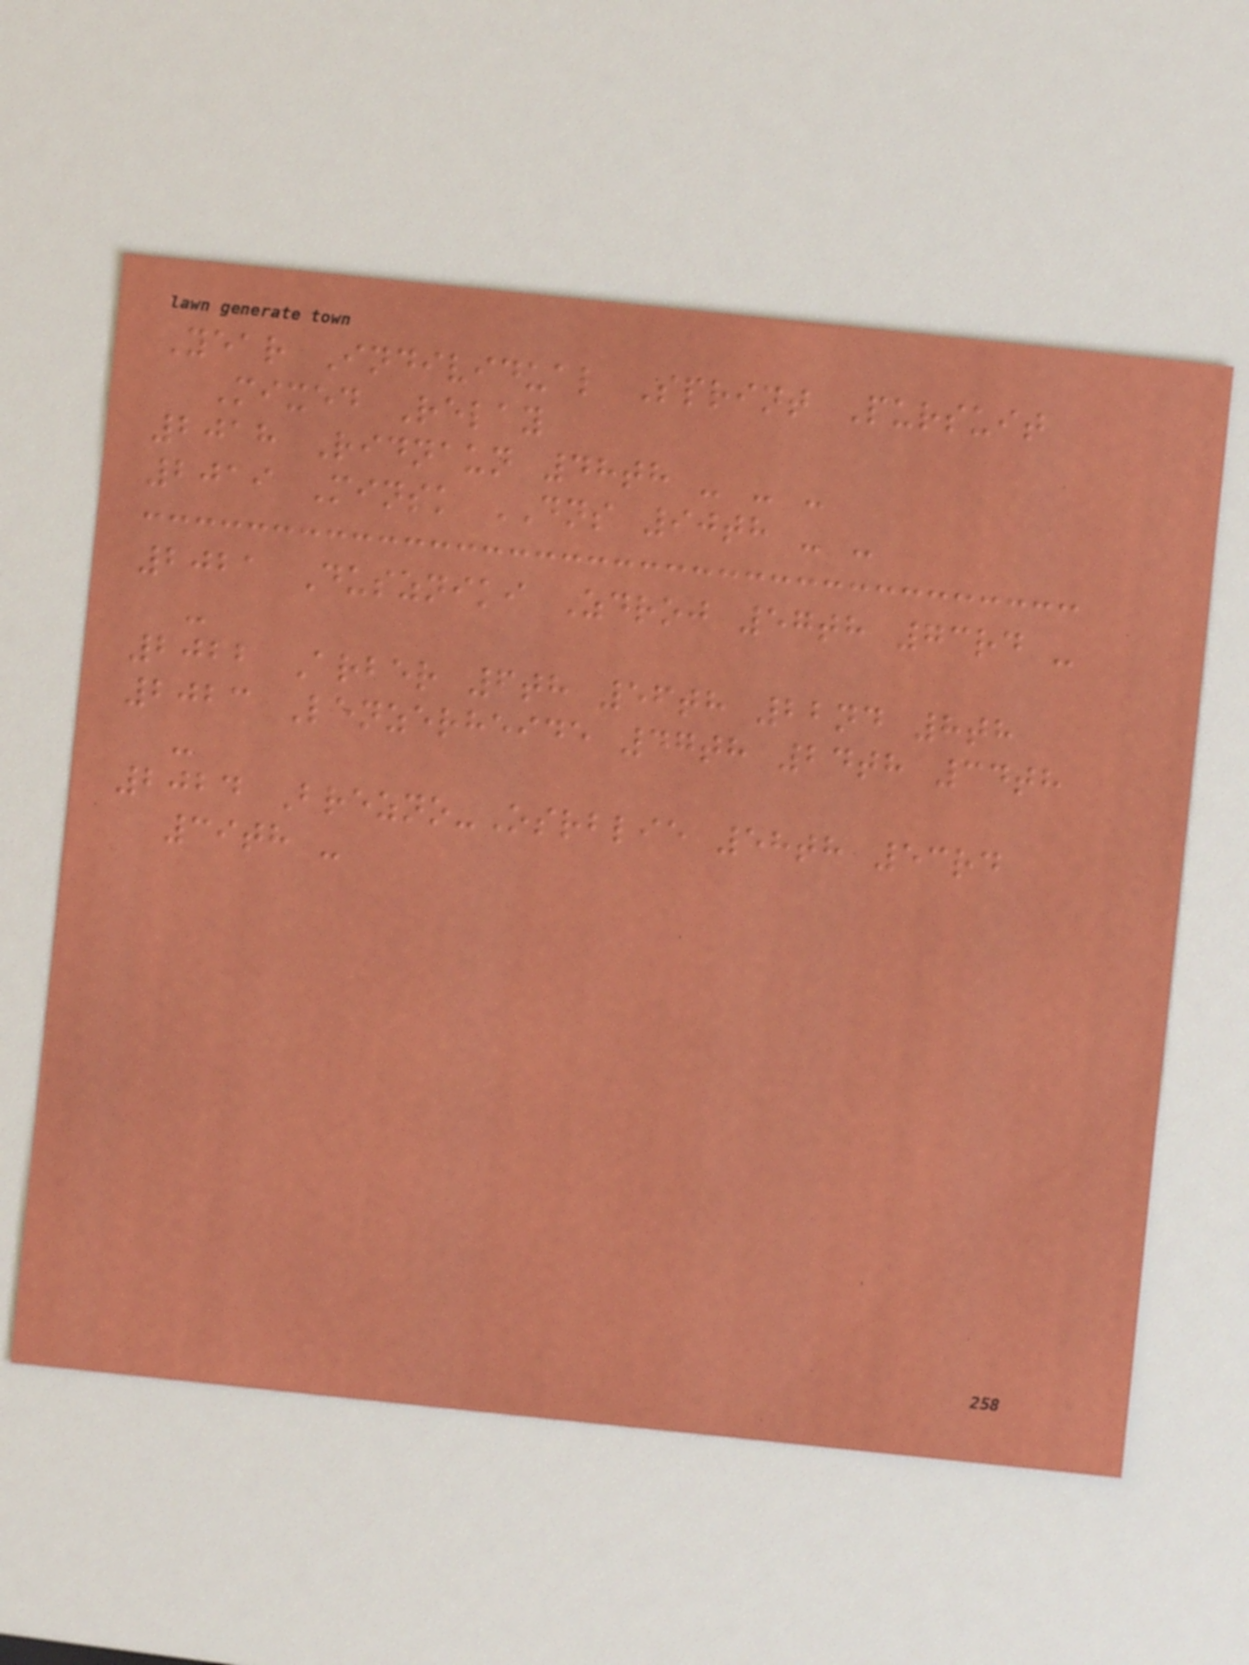Year Individual Sprint Pursuit
Mixed Relay
2018 Ridnaun 48th - - -
2019 Minsk DNS 90th - -
2021 Duszniki Zdroj 57th 73rd -
-
2022 Arber 6th 56th 22nd 8th
2023 Lenzerheide 47th 24th 34th
-
2024 Brezno-Osrblie 58th 53rd
39th -
